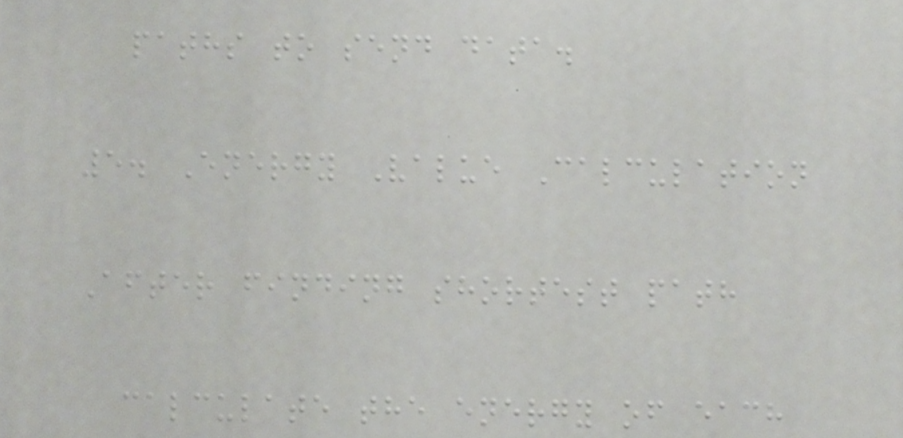paths to send data.
5. Energy Value Calculation
After finding shortest path
calculate the energy of each
